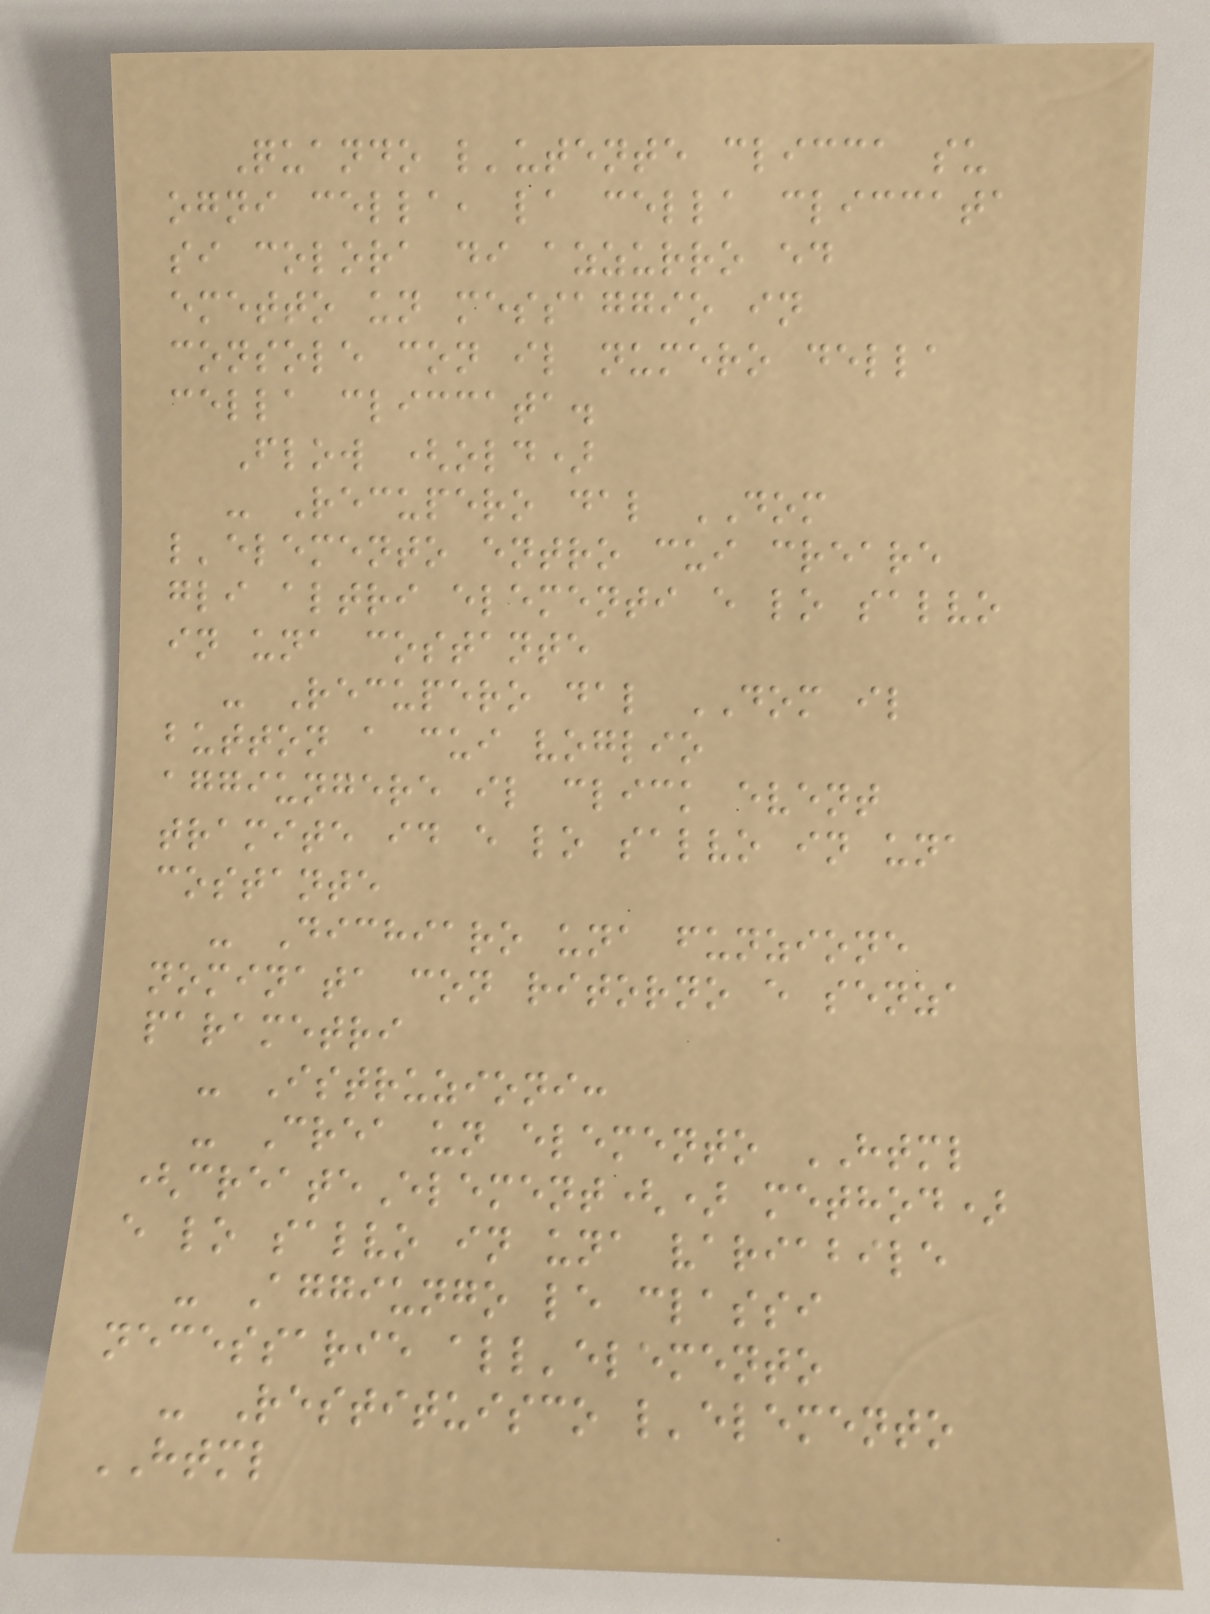Quando l'utente clicca su
ogni cella, la cella cliccata
si colora di azzurro ed
emetto un messaggio in
console con il numero della
cella cliccata.
Flow (old)
- Recupero dal DOM
l'elemento entro cui creare
gli altri elementi e lo salvo
in una costante
- Recupero dal DOM il
button a cui voglio
aggiungere il click event
tramite id e lo salvo in una
costante
- Dichiaro una funzione
nominata con ritorno e senza
parametri
- Istruzioni:
- Crea un elemento HTML
(createElement() method)
e lo salvo in una variabile
- Aggiungo le classi
necessarie all'elemento
- Restituisco l'elemento
HTML
